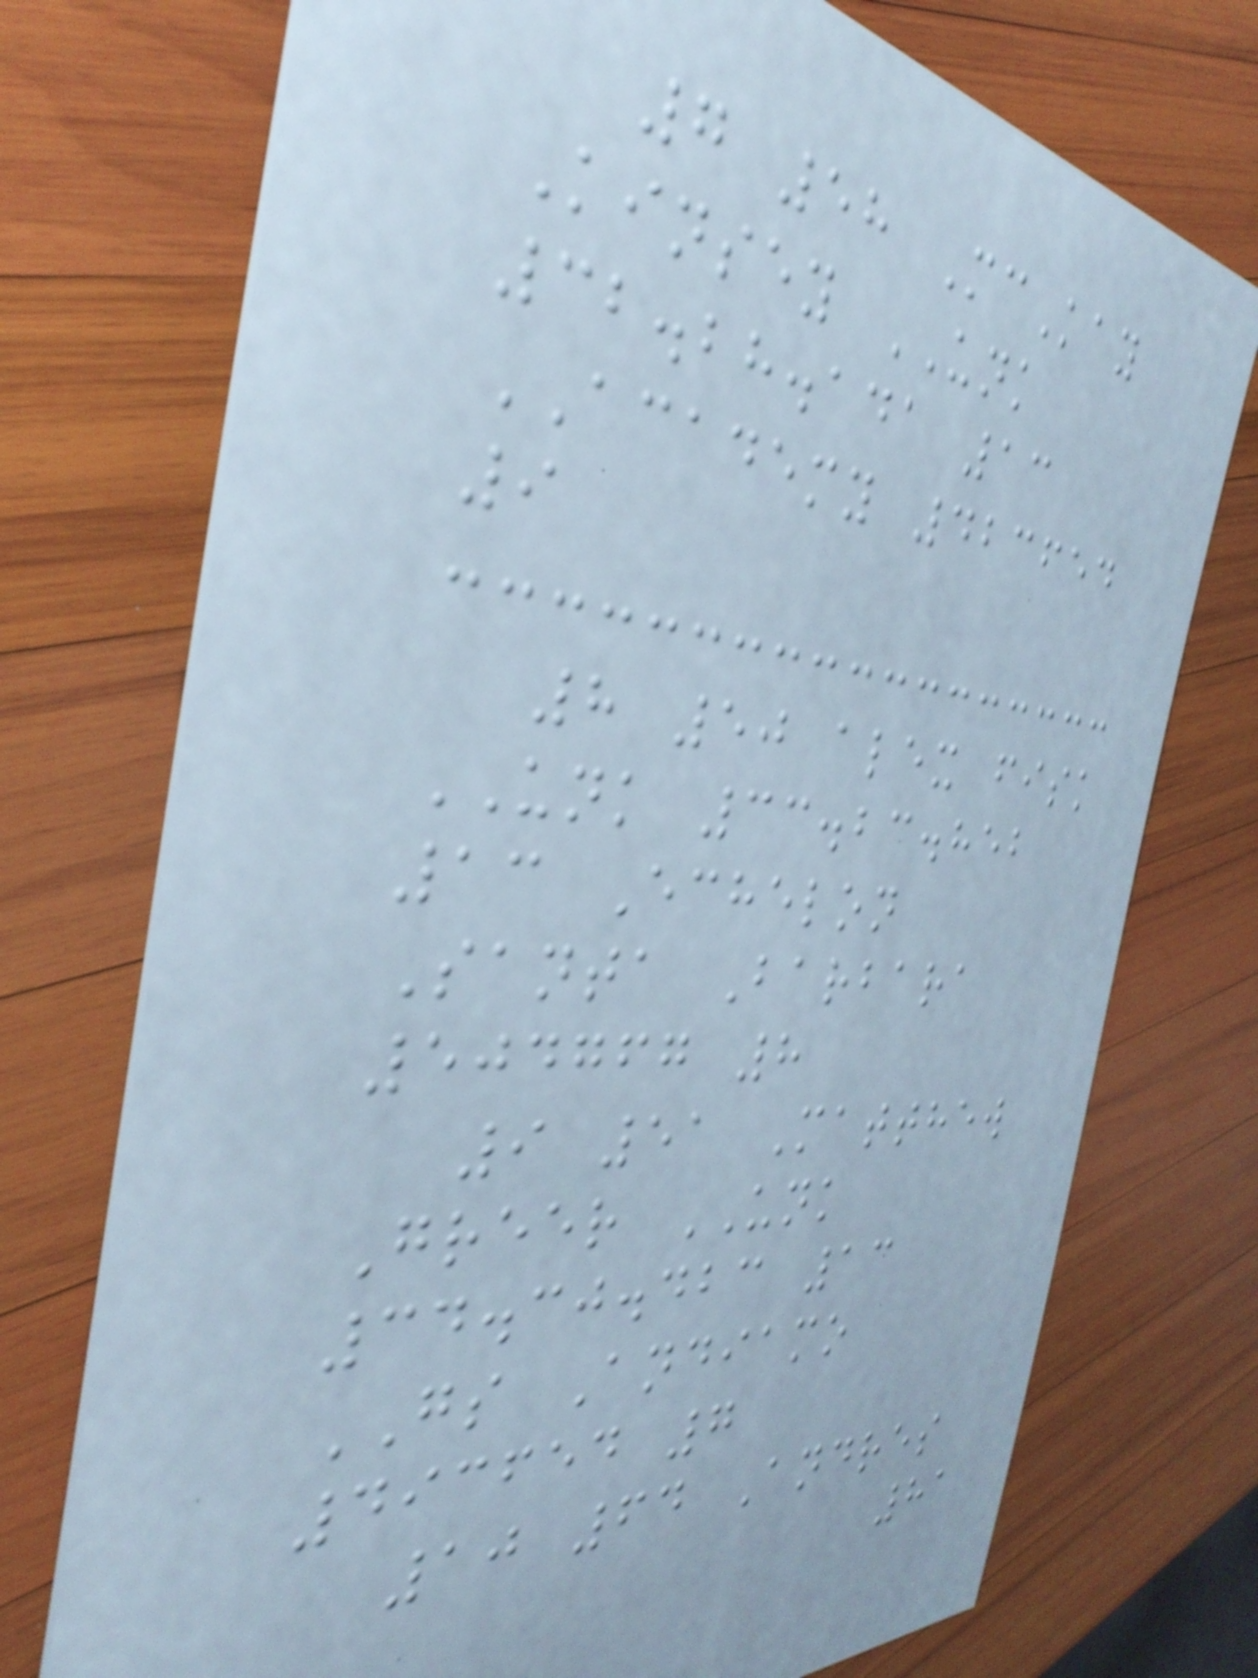7 58 McKay
Kinsey UNK
32.28.141 13
ACADEMY 423654
9
8 50 alex fisk
UNK 33.23.852
13 Echelon
Santa Barbara
504767 8
9 51 Matthew
Greer UNK
34.30.423 13
GS Andiamo
493654 7
10 64 Andres
81
